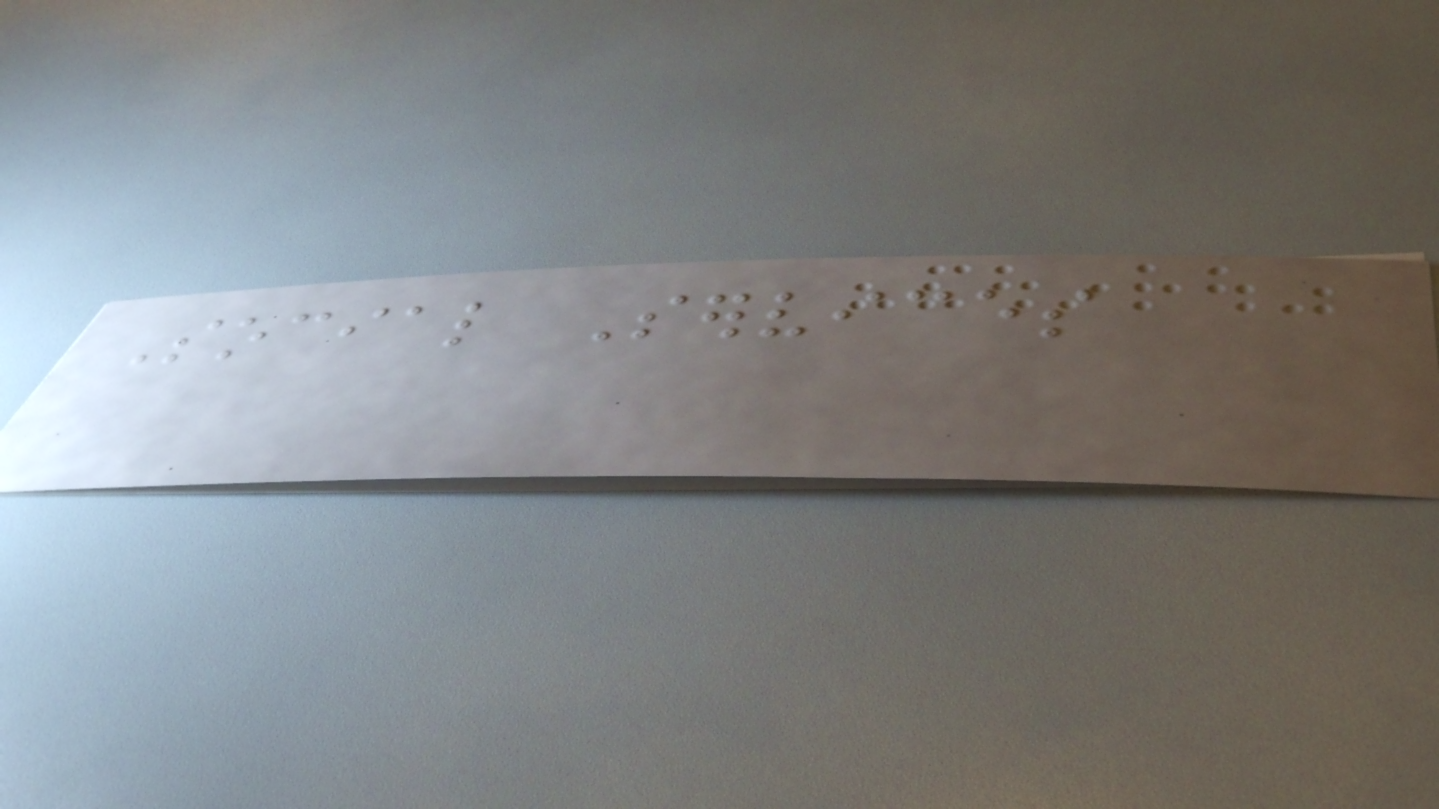Social Services
